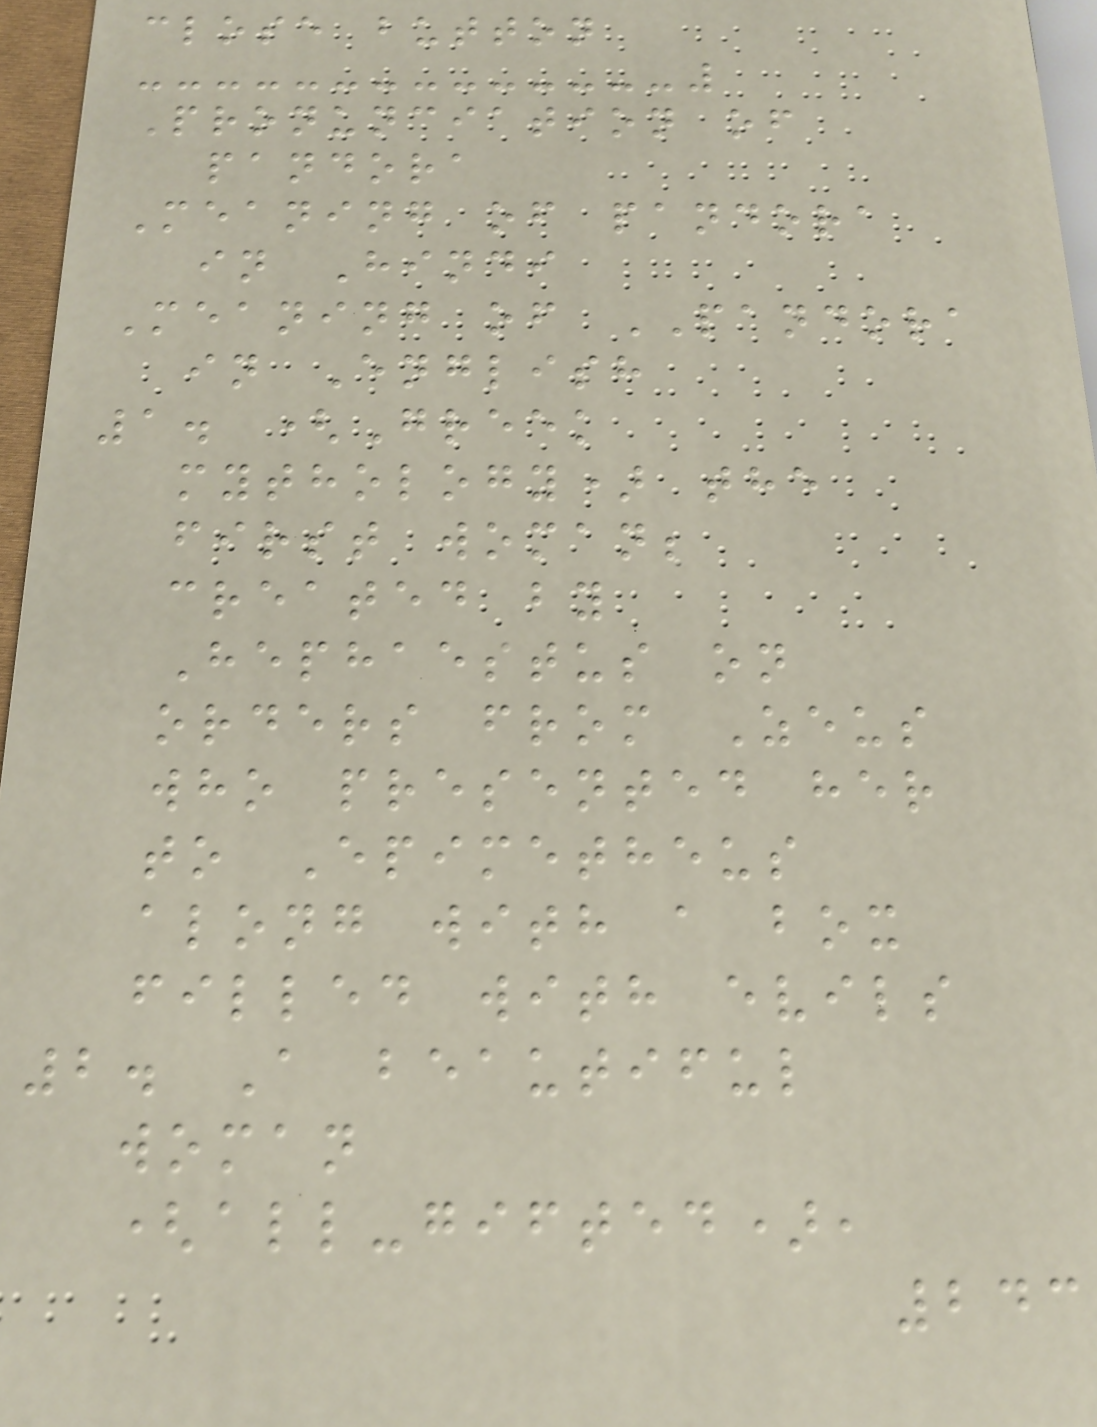close button
Pronunciation of
pandora
Meaning of pandora
in Hindi
Meaning of PANDORA
in English
1. (Greek
mythology) the
first woman;
created by
Hephaestus on
orders from Zeus
who presented her
to Epimetheus
along with a box
filled with evils
2. A beautiful
woman
(all-gifted),
243
